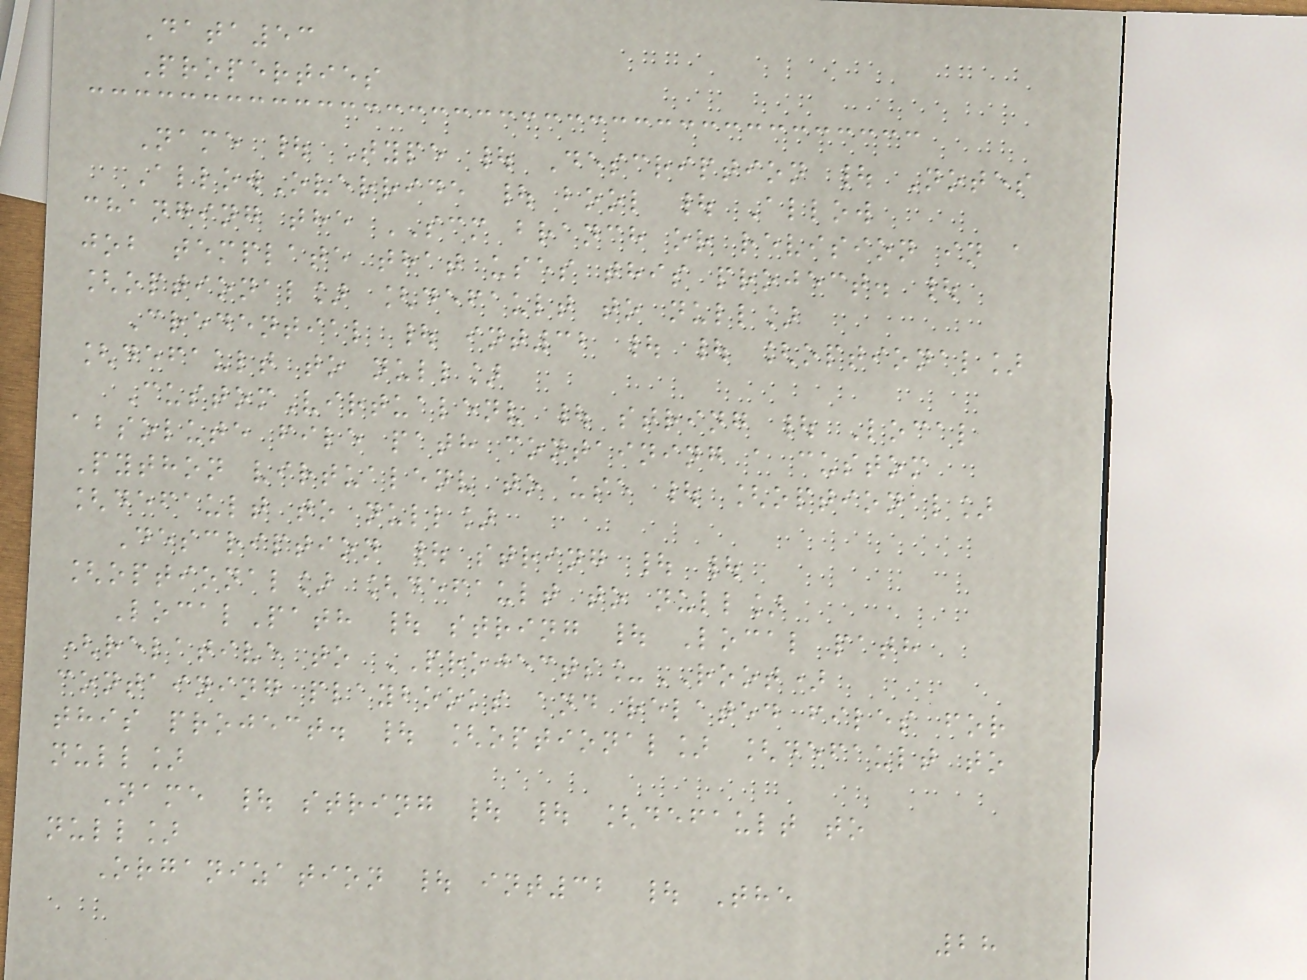Data53
Properties
Name | Type | Description | Notes
AllowOverride | bool | Allow
changing the SCM branch or revision in a
job template that uses this project. |
[optional] [default to null]
Credential | int32 | | [optional]
[default to null]
CustomVirtualenv | string | Local
absolute file path containing a custom
Python virtualenv to use | [optional]
[default to null]
Description | string | |
[optional] [default to null]
LocalPath | string | Local path
(relative to PROJECTS_ROOT)
containing playbooks and related files for
this project. | [optional] [default to
null]
Name | string | | [default to
null]
Organization | int32 | The
28
